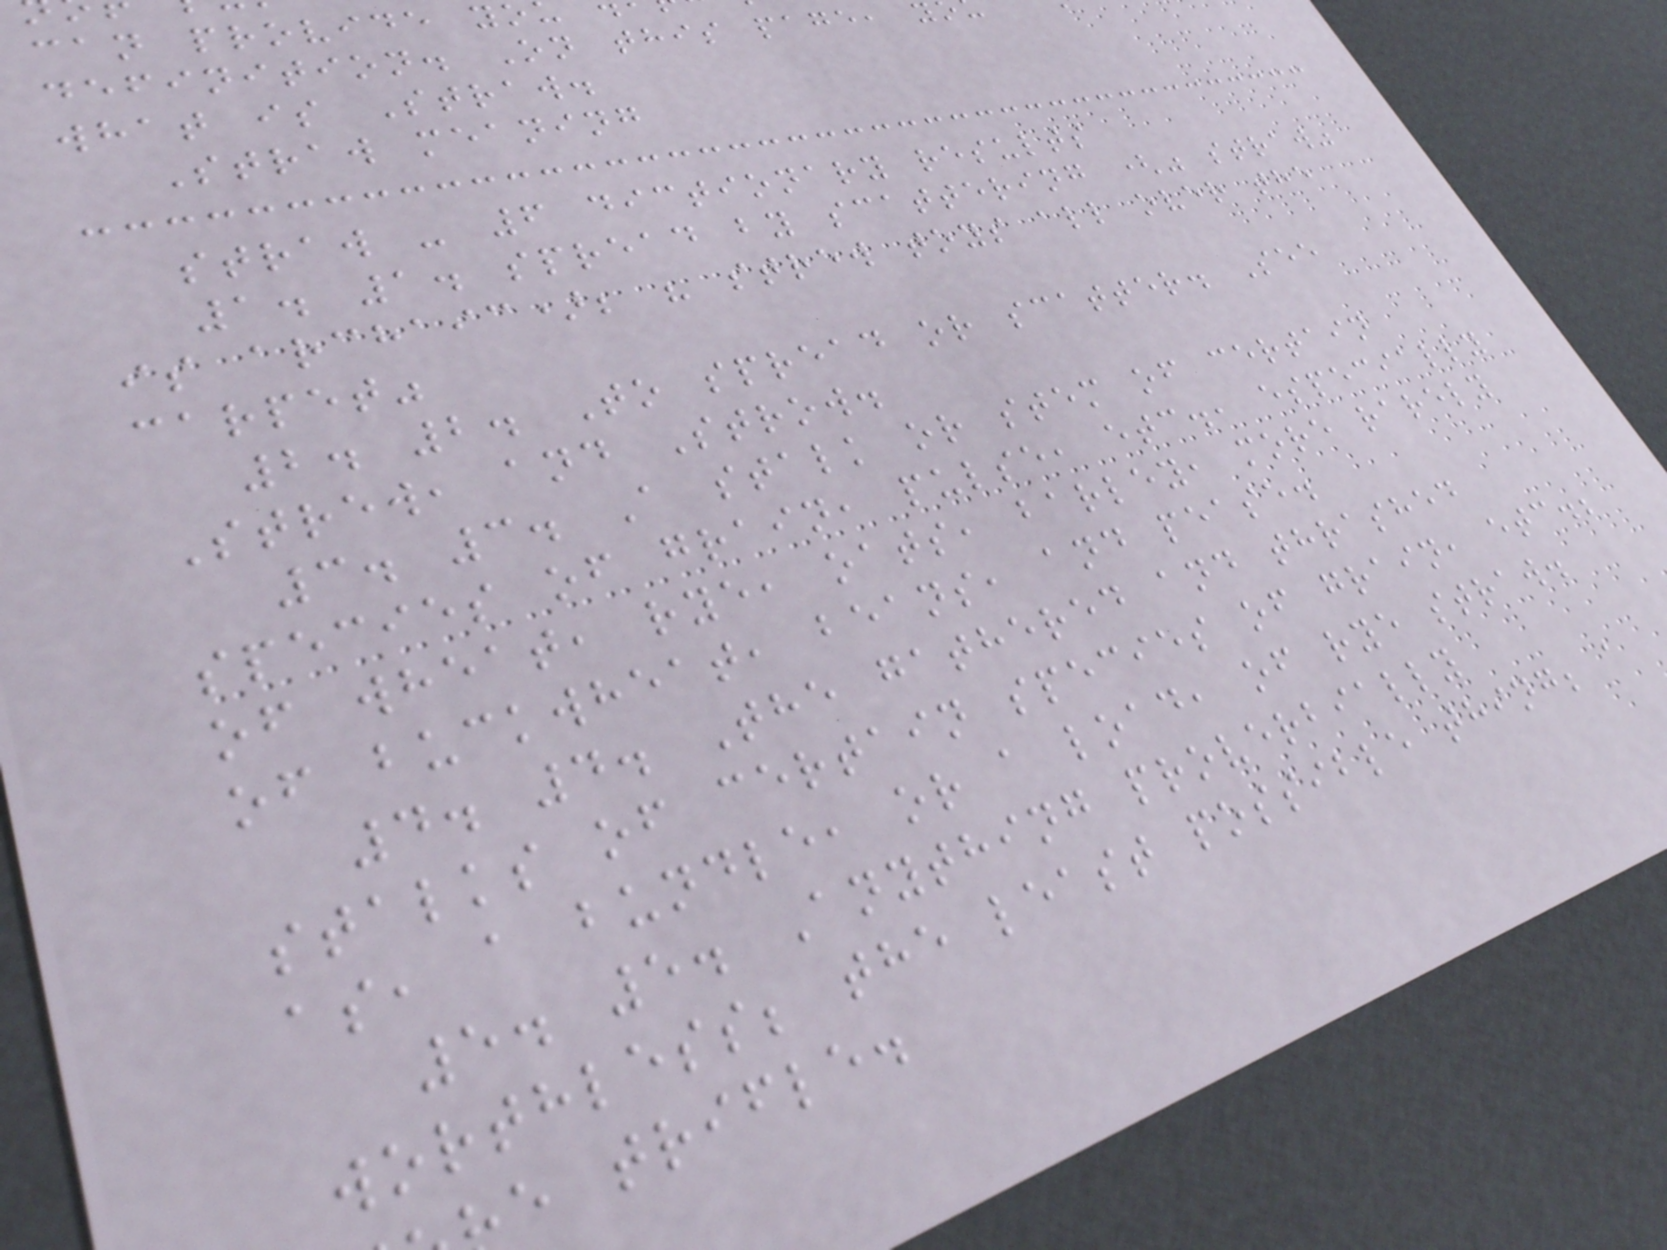can provide y
definition. On this page, y
what is Straw.
Straw meaning
straw - 6 dictionary results
1. 1. spread by scattering (" straw"
is archaic); " strew toys all over the
carpet"
2. 2. To spread or scatter. See
Strew, and Strow.
3. 3. A stalk or stem of certain
species of grain, pulse, etc., especially
of wheat, rye, oats, barley, more rarely
of buckwheat, beans, and pease.
4. 4. The gathered and thrashed
stalks of certain species of grain, etc.;
as, a bundle, or a load, of rye straw.
5. 5. Anything proverbially
worthless; the least possible thing; a
e trifle.
